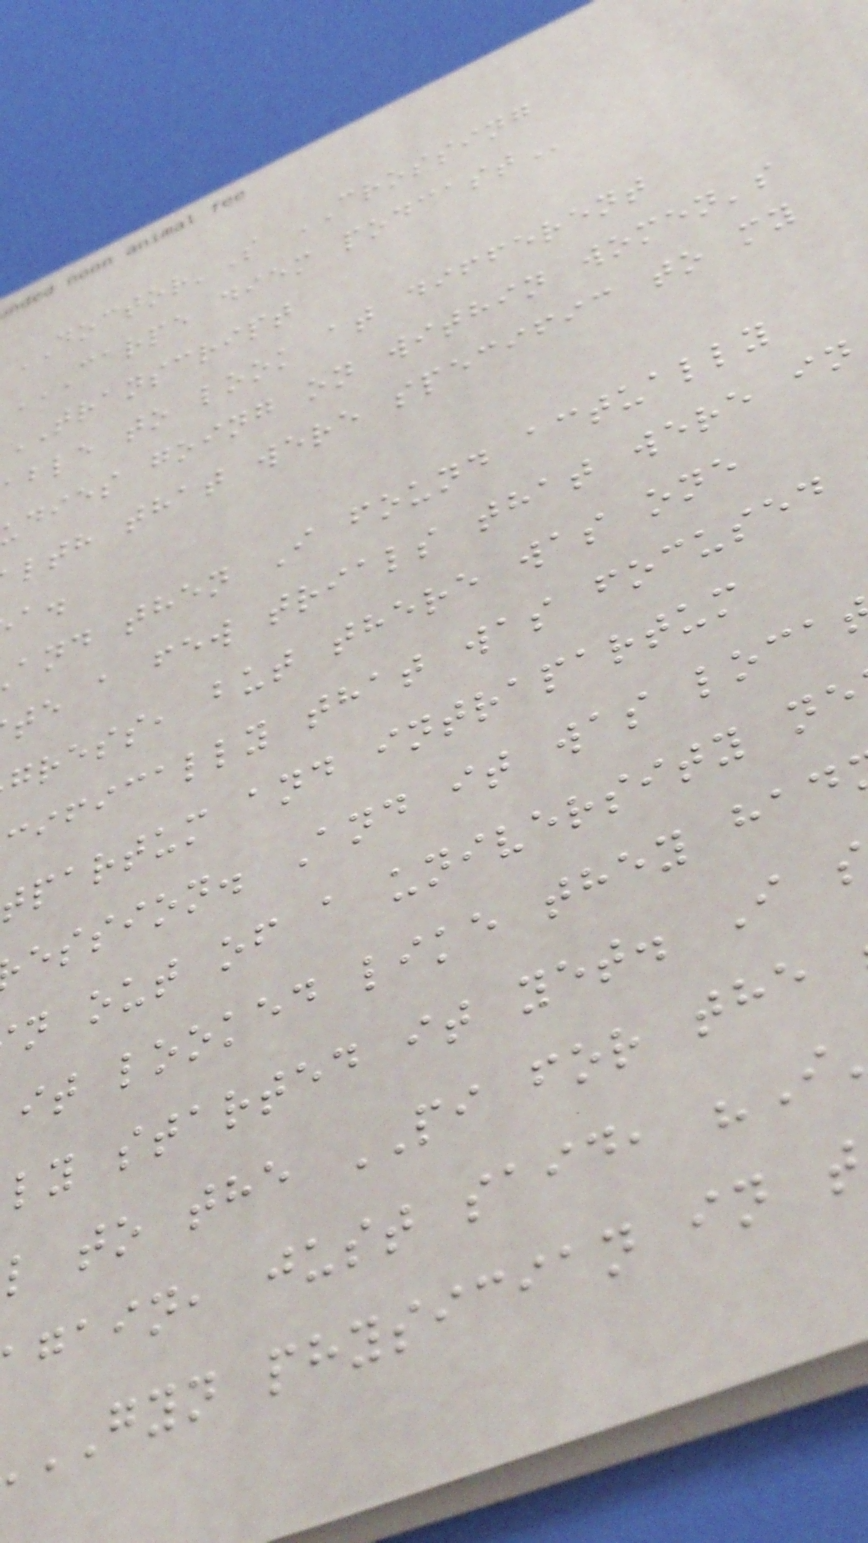DOCTOR'S CROSSING
CARPE DIEM PODCAST
TRANSCRIPT
able to look at different
udies going on within women's
lth that were specific to my
and then I found actually
te a few trials that were in
gress, but there was one
cifically that was focused
tpartum and intrapartum
ession. And it was loca
n out of a university ne
it looked like they had
ly started it yet. I
l to the PI for the
gain, just said, "I
GYN physician in t
